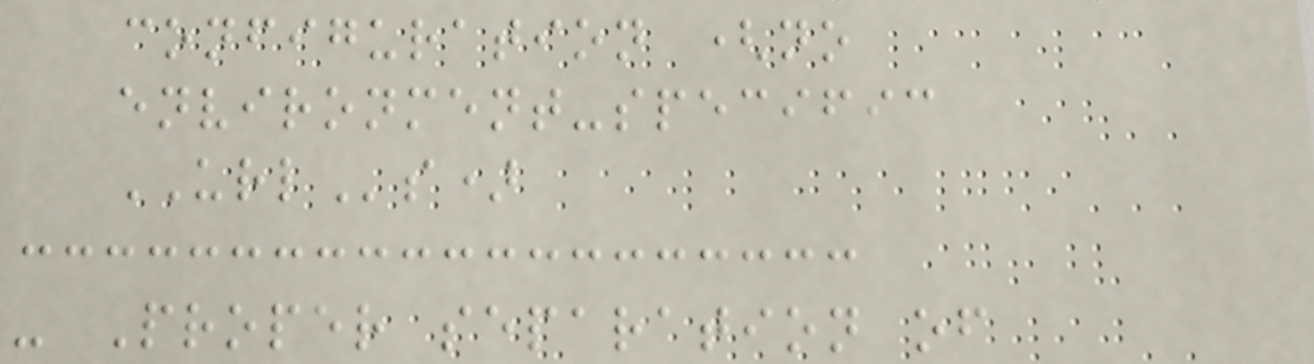configuration (no
environment-specific
URLs)
- Proper separation of
